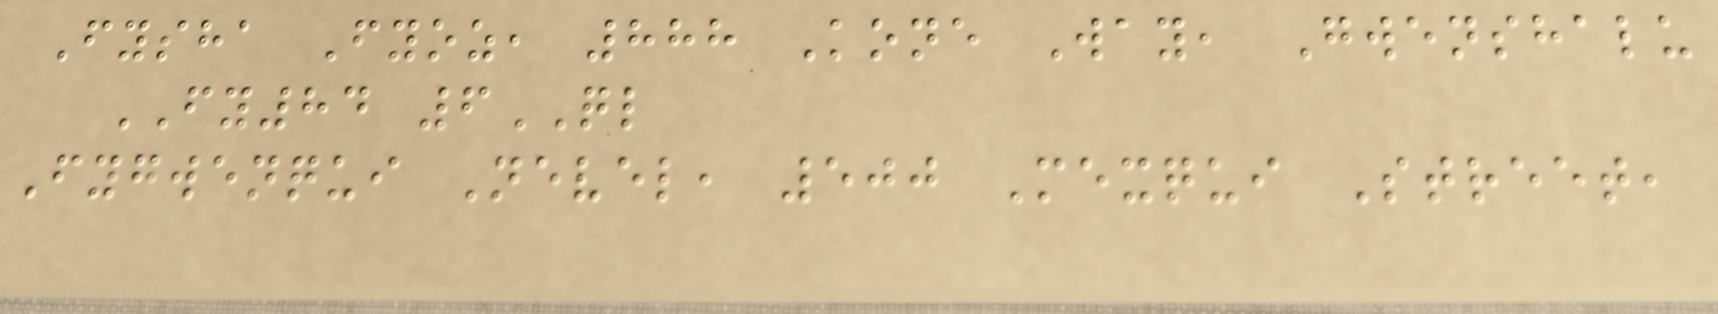Fysha Fyoz, 888 Kone Way, Gwenshalu
FY84 6QL
Fygwenqui Nevel, 500 Mexqui Street,
